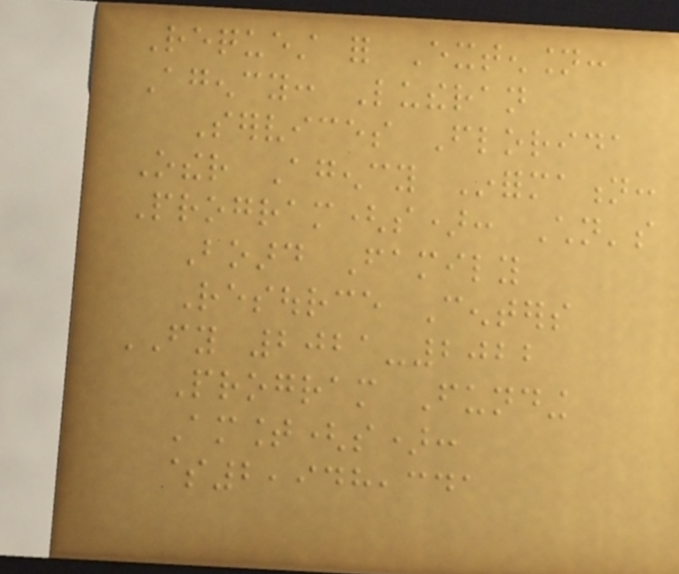Request for Extension:
Agency: Lutheran
Services Florida
Other Agency Information:
Program(s): Children's
Board Family
Resource Centers
FY 2021-2022
Program Funding
Amount(s):
$2,948,341
